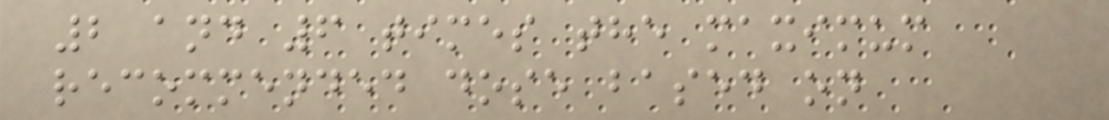2 and 6 times the maximum
recommended dose based on
